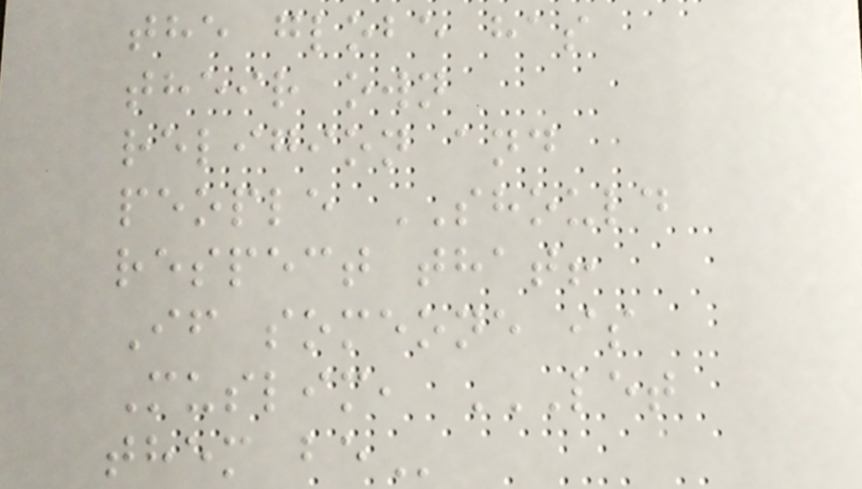the globe has
their own
religion and
people SHOULD
respect that!
If someone is
Muslim, LET
THEM BE
